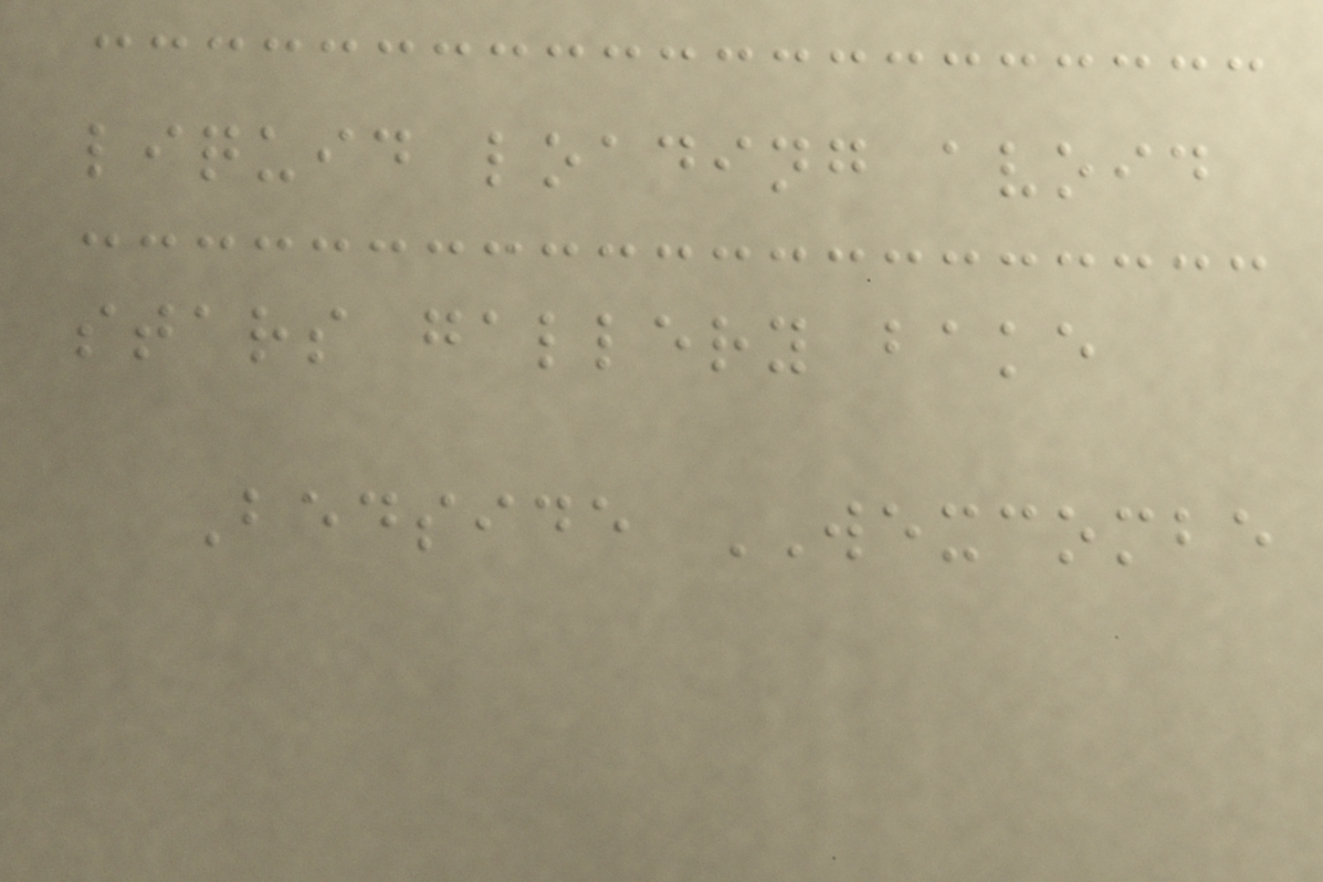liquid loading avoid
stars gallery bake
Bedside WEXCOMBE
